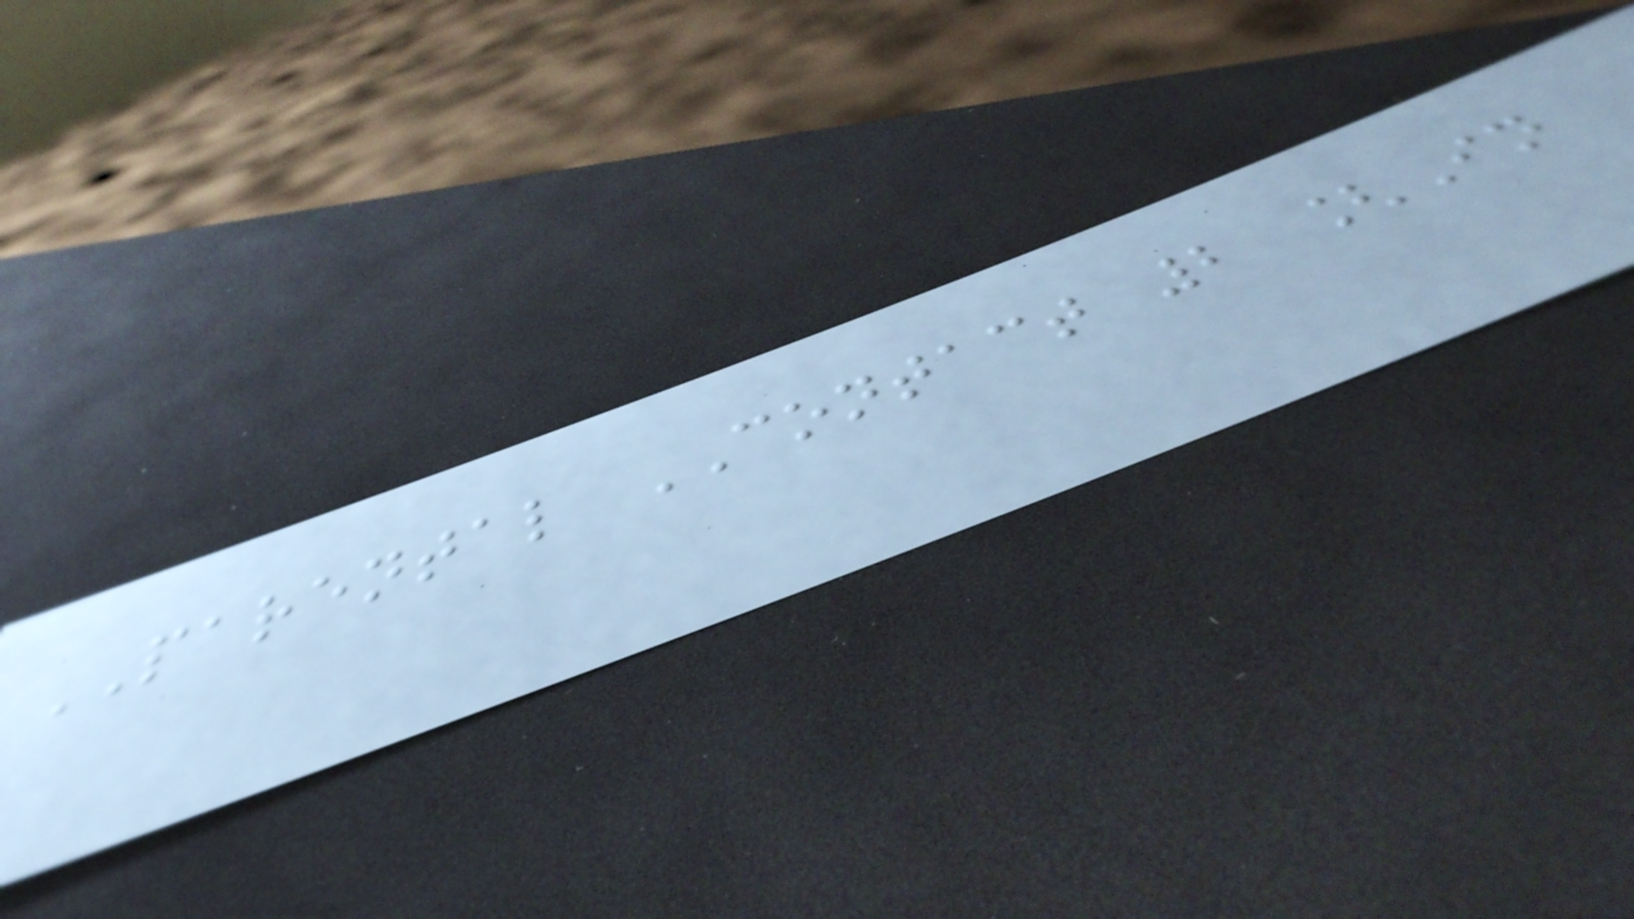PARENTAL CONTACT 2 [In
